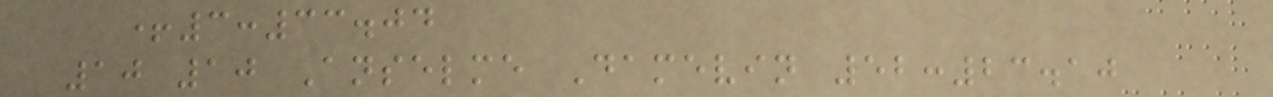+3:33.04
10 10 Anselme Damevin 52:23.10
